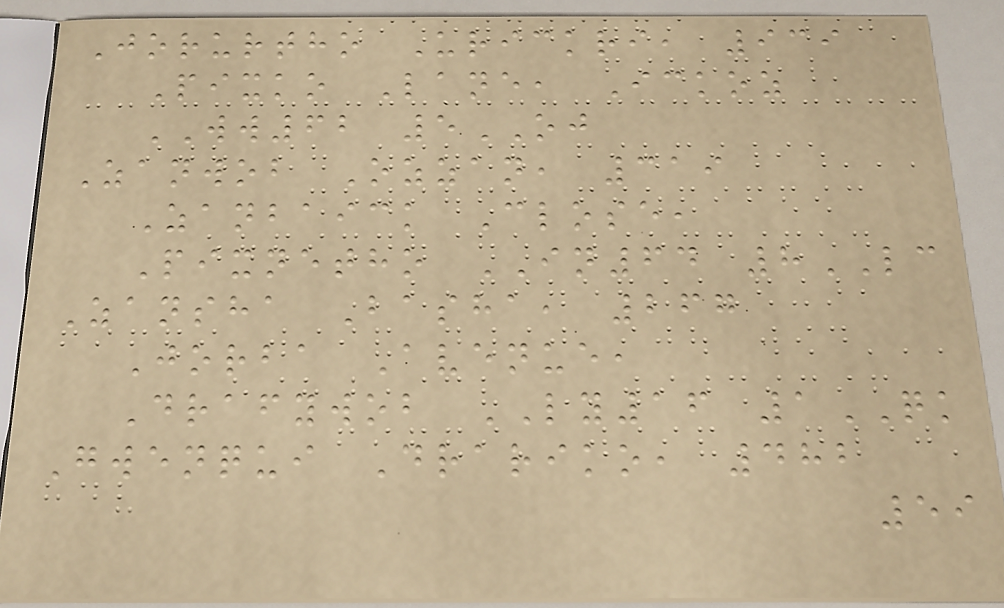Jorurtho Urickri, 939
Pixko Lane, Ickoz
WW62 5OJ
Zanwob Ozzan, 319
Zanbaick Close,
Pixnetho IN64 8LC
Zansha Basha, 267
Jorba Avenue,
Drafywob LY16 1QK
Gwenqui Drariko, 482
59
